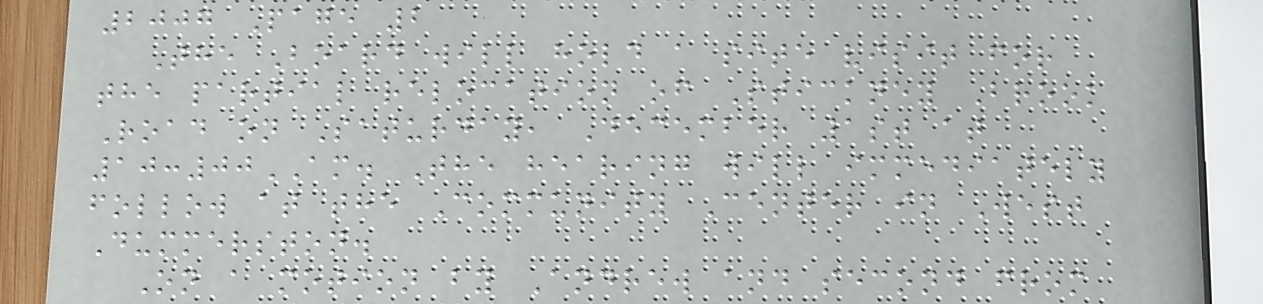2007 Page 2
The Board will hold a site visit for
the partial relocation of Stickney Brook
Road on Saturday, December 1st at
10:00AM. The hearing will immediately
follow at the Community Center in West
Dummerston.
On a motion by Andrew and second from
